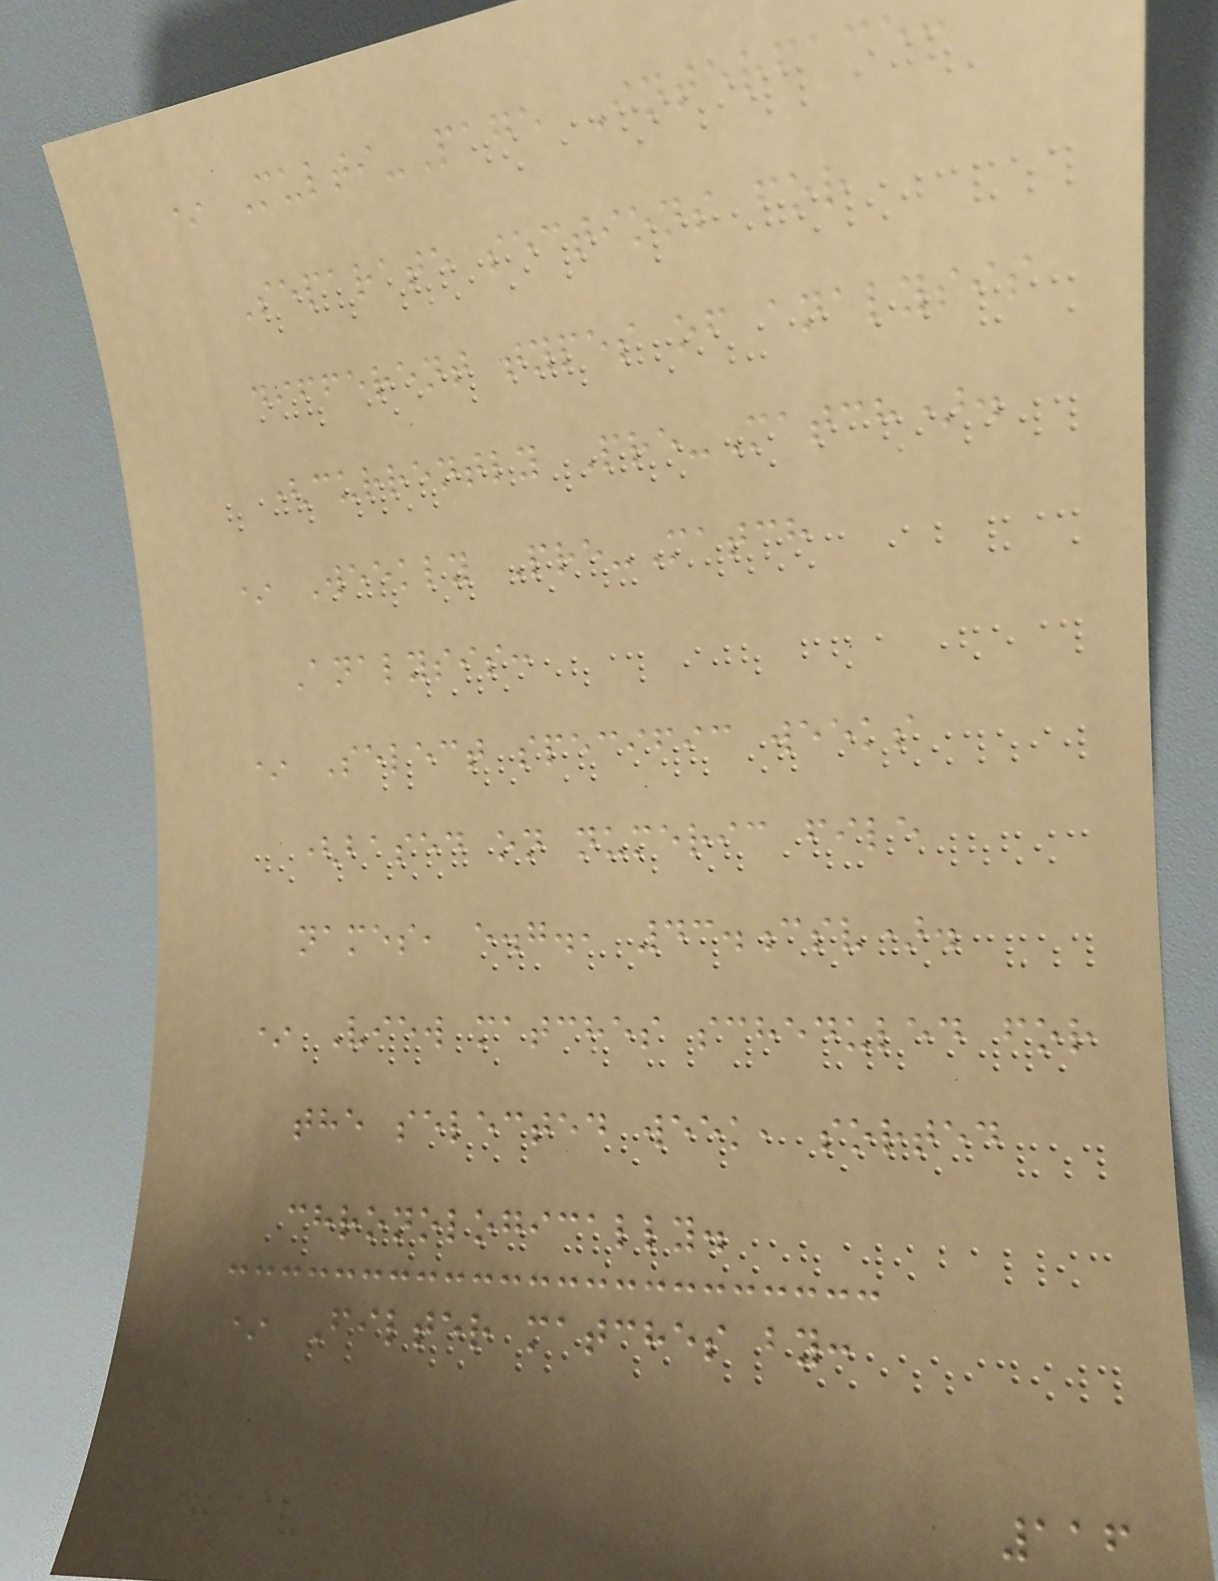* Multi-Page Interface:
Separate sections for
different types of analysis
(currently Pre-Match).
* Weekly Pre-Match
Analysis:
* Select specific weeks
(based on numeric file
names, e.g., 43.csv).
* View matches scheduled for
the selected week, sorted
chronologically.
* Filter matches by:
116
